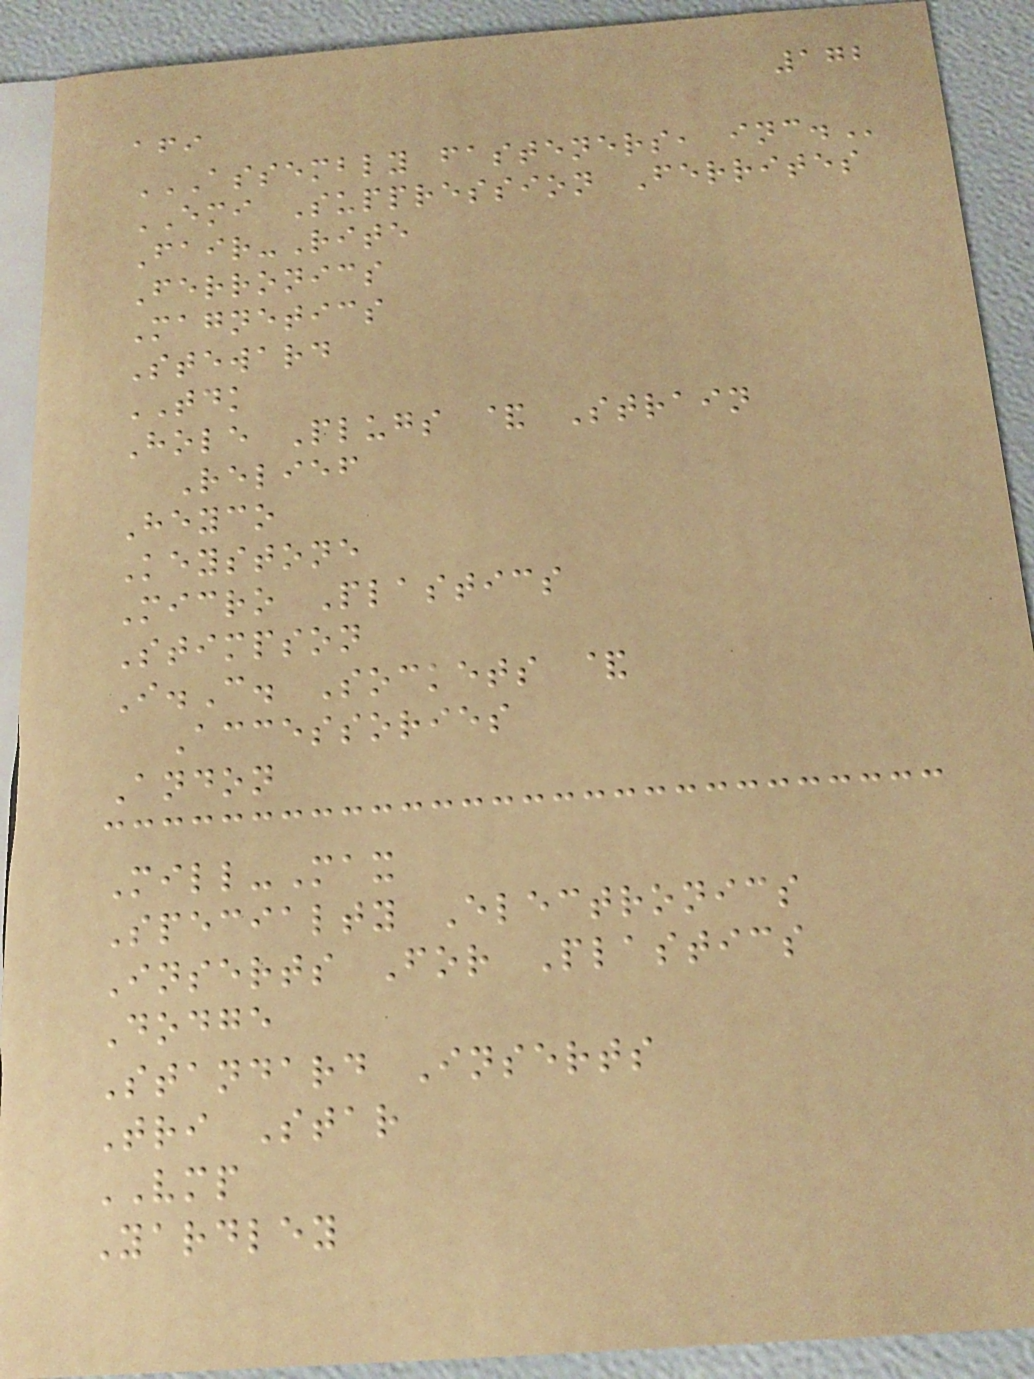172
afi
ASSEMBLY FASTENERS, INC.
EMI Suppression Ferrites
Fair-Rite
Ferronics
Magnetics
Steward
TDK
Hole Plugs & Strain
Relief
Heyco
Keystone
Micro Plastics
Stimpson
I.C. Sockets &
Accessories
Andon
Mill-Max
Specialty Electronics
Inserts For Plastics
Dodge
Standard Inserts
Tri Star
VMP
Yardley
